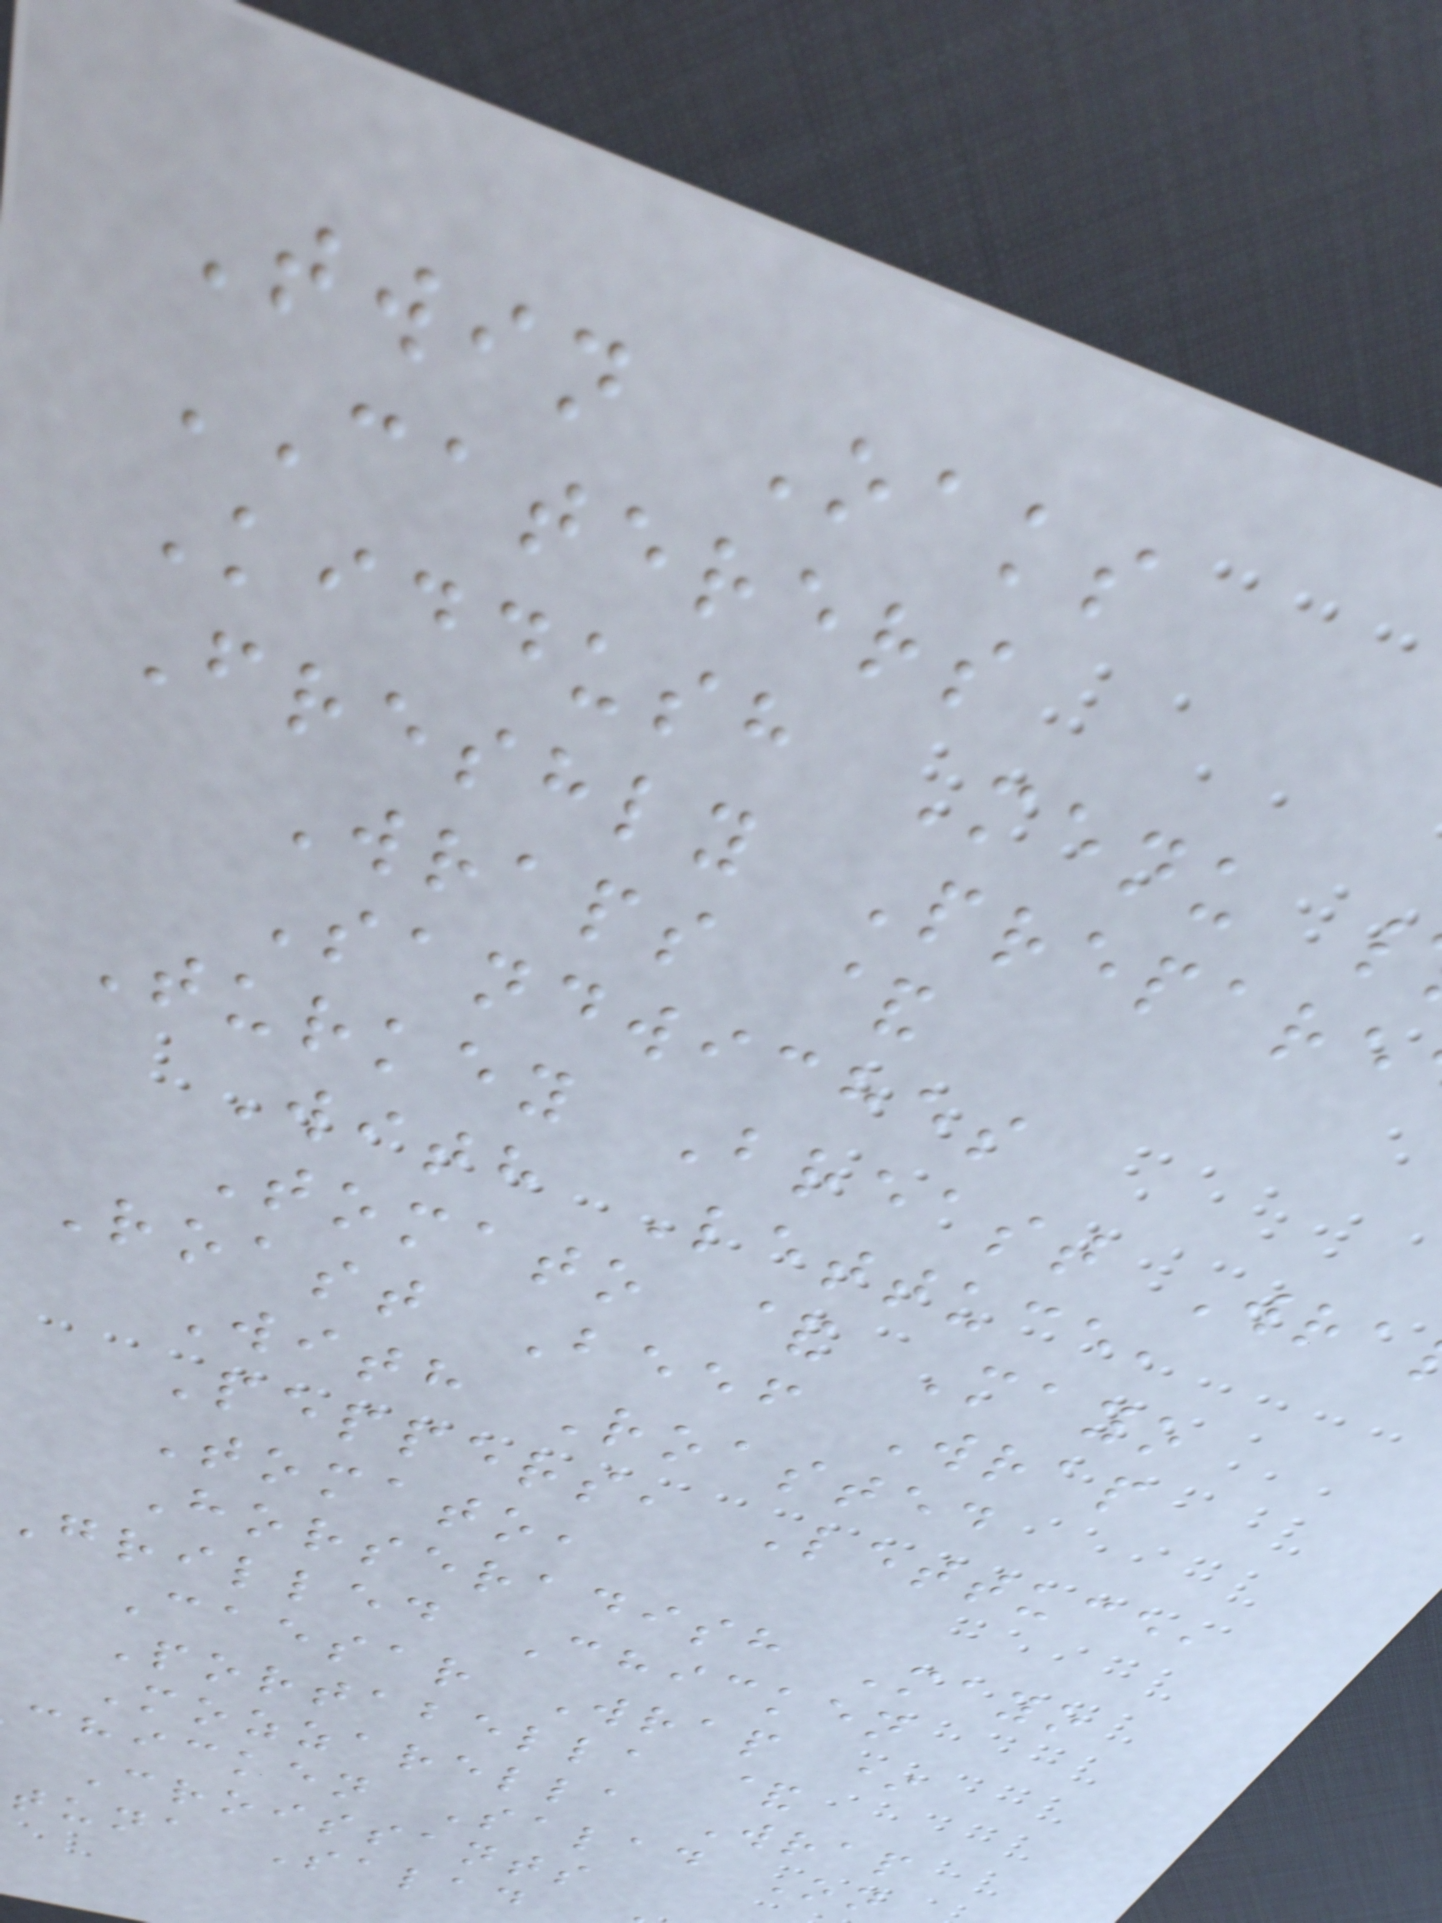Twin Oaks
CATERERS
Kiddush Menu
Freshly Prepare
Wraps &
Sandwiches
Turkey Breast Wra
With Lettuce,
Tomato & Mayo
Roast Beef Wrap
With Roasted
Peppers, Lettuce,
Tomato,
Horseradish Mayo
grilled Chicken
Caesar Wrap *
Portabella &
Mozzarella Wrap
chicken Salad On
Croissants
tuna Salad
